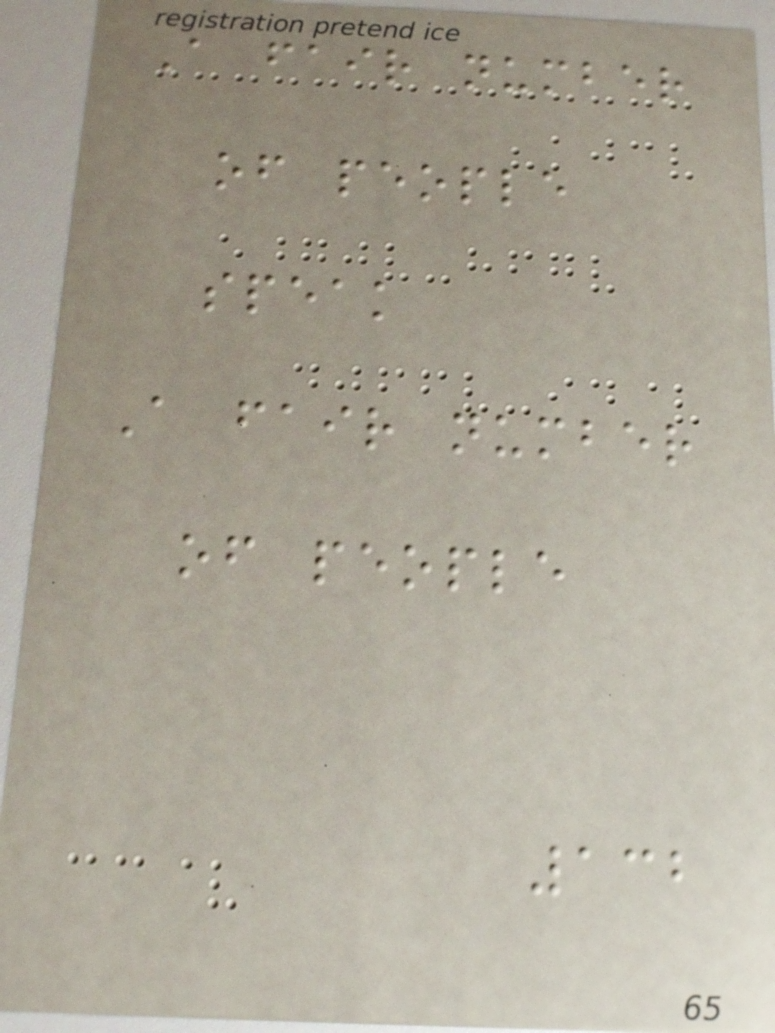A fair number
of people
speak
A fair number
of people
132
